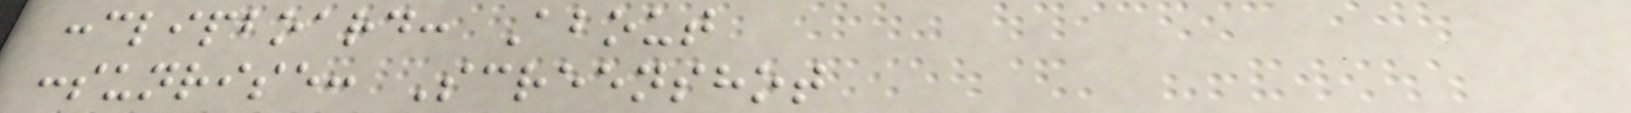:clipboard: About
:sunrise: Screenshot
